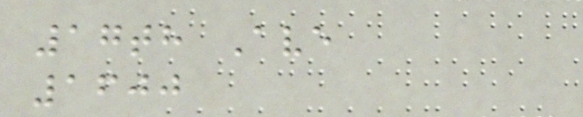17th Ave
1600
